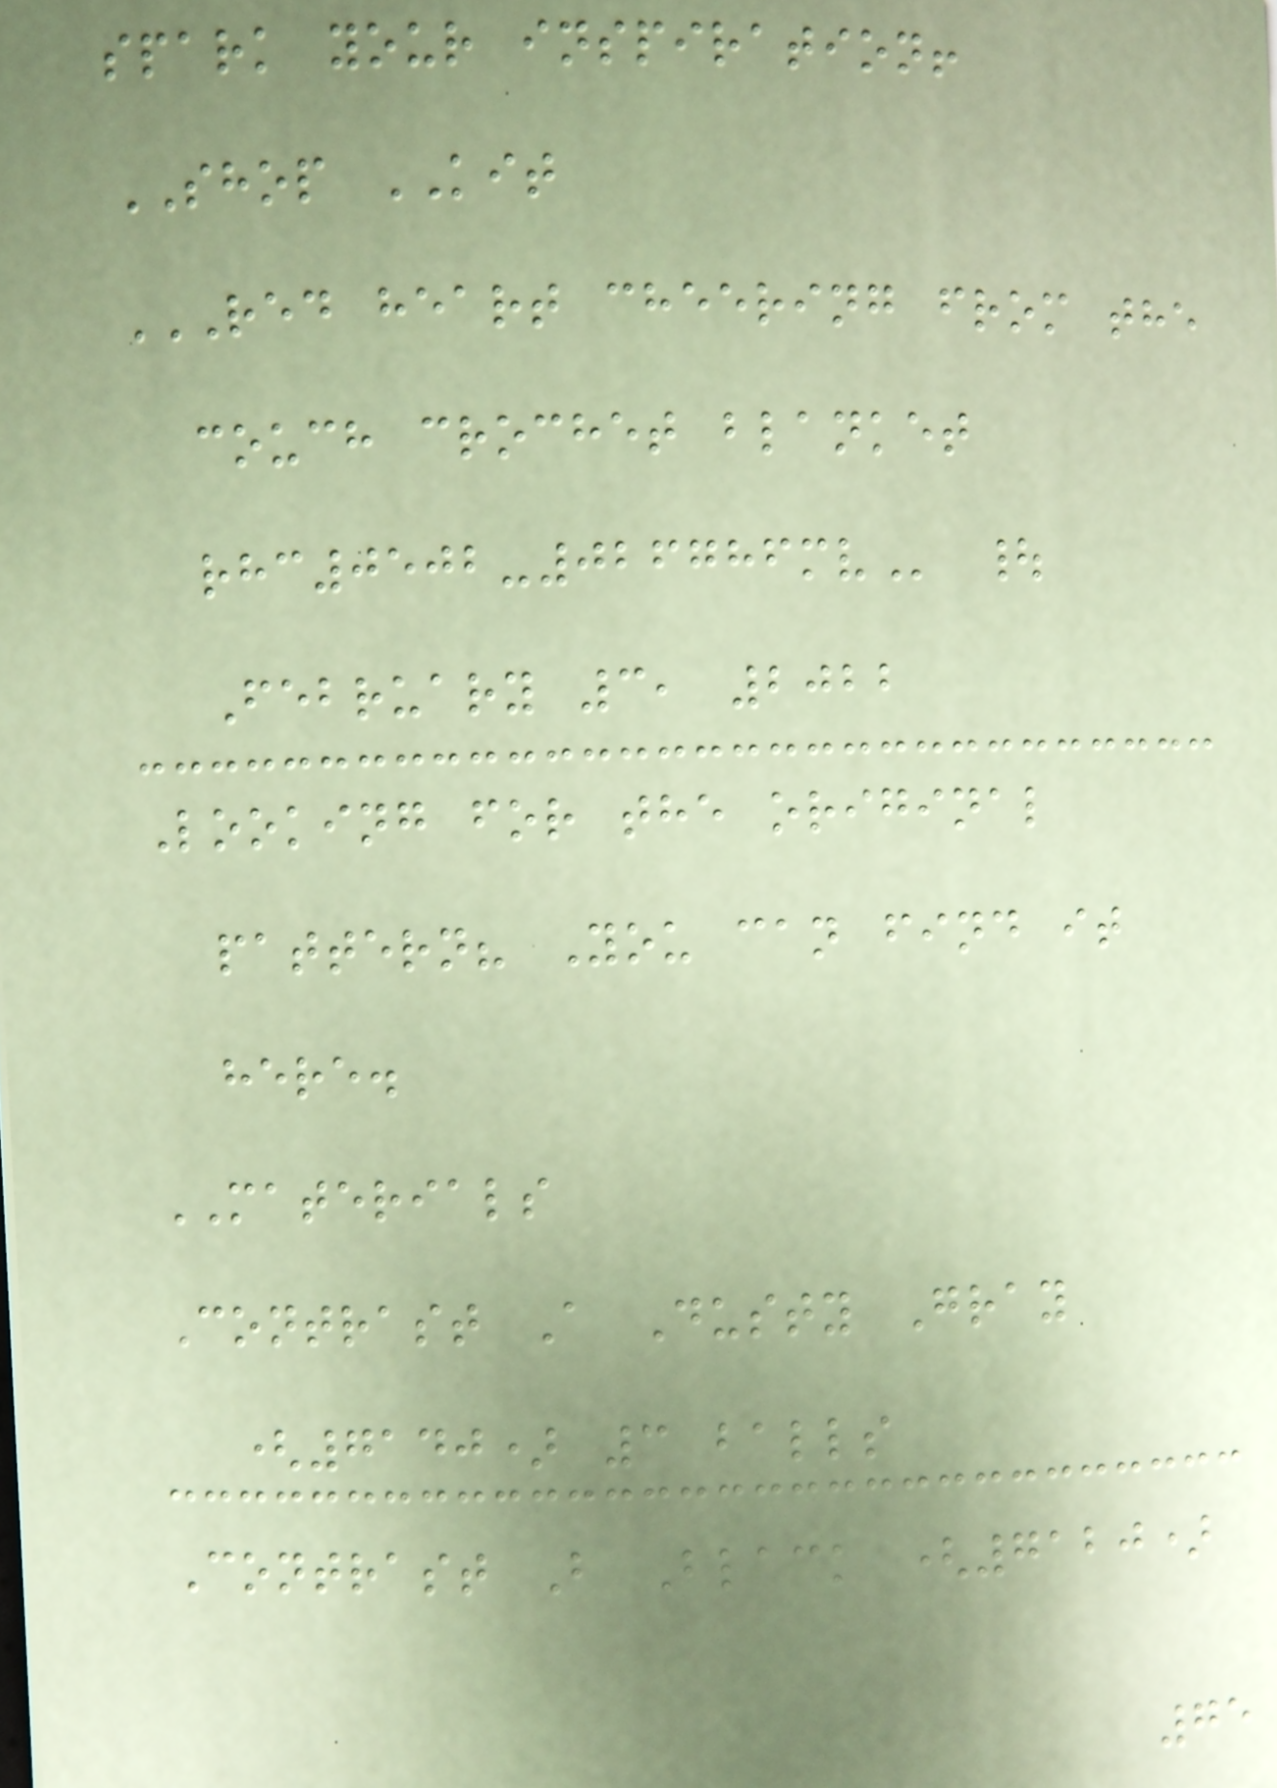spark your inspiration!
SHOP KIT
RED HEART CHEERING FROM THE
COUCH CROCHET BLANKET
RHC0502-026786MV |
February 3, 2022
Looking for the original
pattern? You can find it
here.
MATERIALS
Contrast A Dusty Gray
(7140) 3 balls
Contrast B Black (7120)
75
